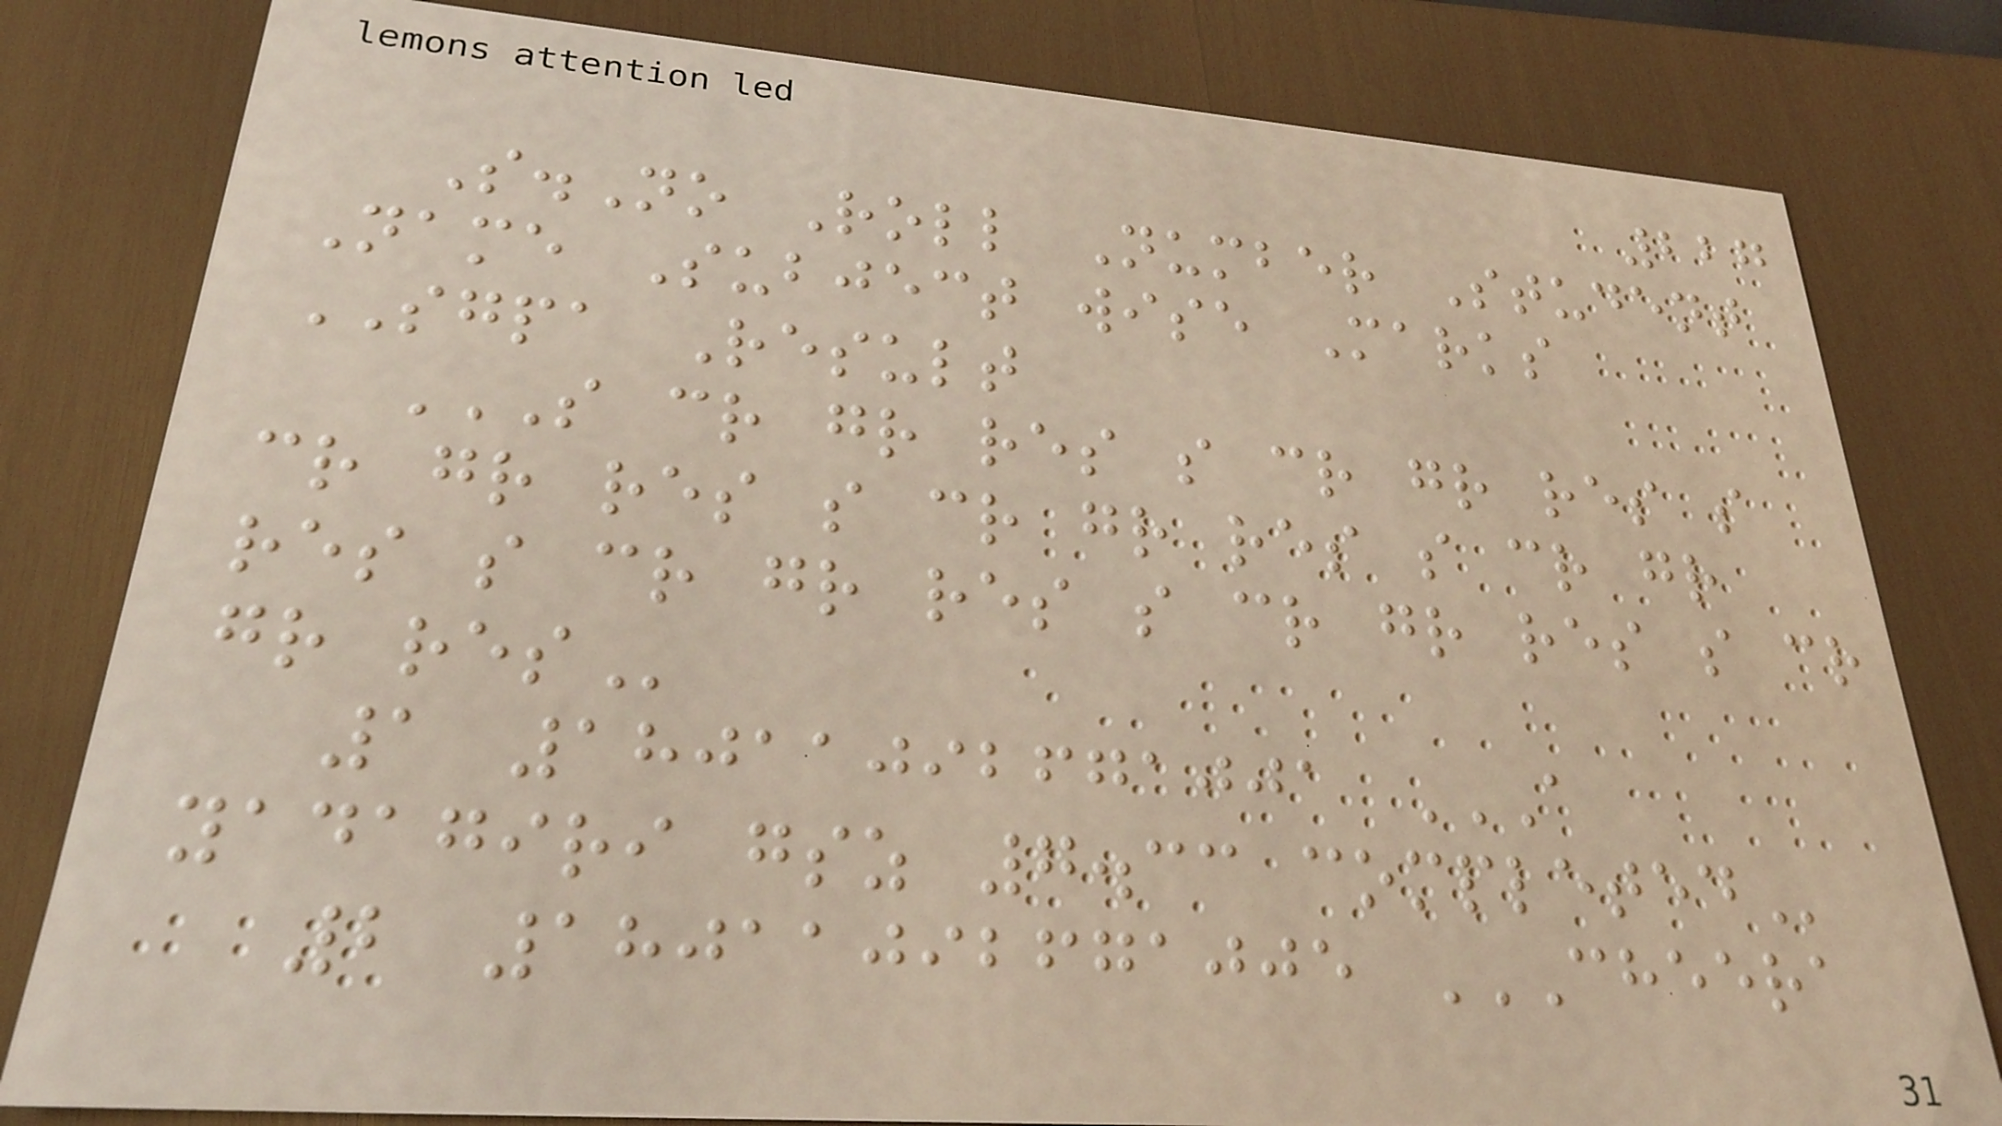227
S.No Roll Number Student
Name Subject wise Marks
SGPA Result
S CR GR RES S CR GR RES S
CR GR RES S CR GR RES S CR GR
RES S CR GR RES S CR GR RES S CR
GR RES
1 18011092671001 A
YADAGIRI GSZ 7.33 COMPLETED
2 18011092671005 CHEERA
